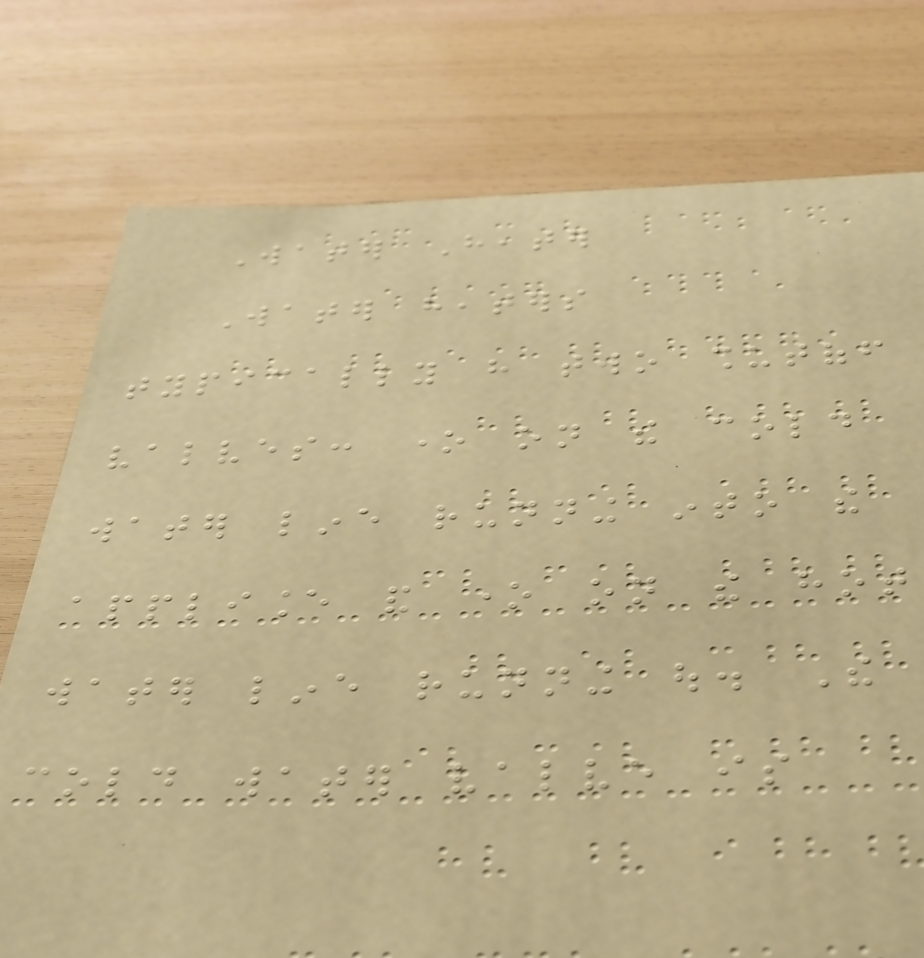Water Heater
Water heaters
typically have two shutoff
valves: one on the cold
water line running into the
appliance and one on the hot
water line running out. The
cold water valve is
